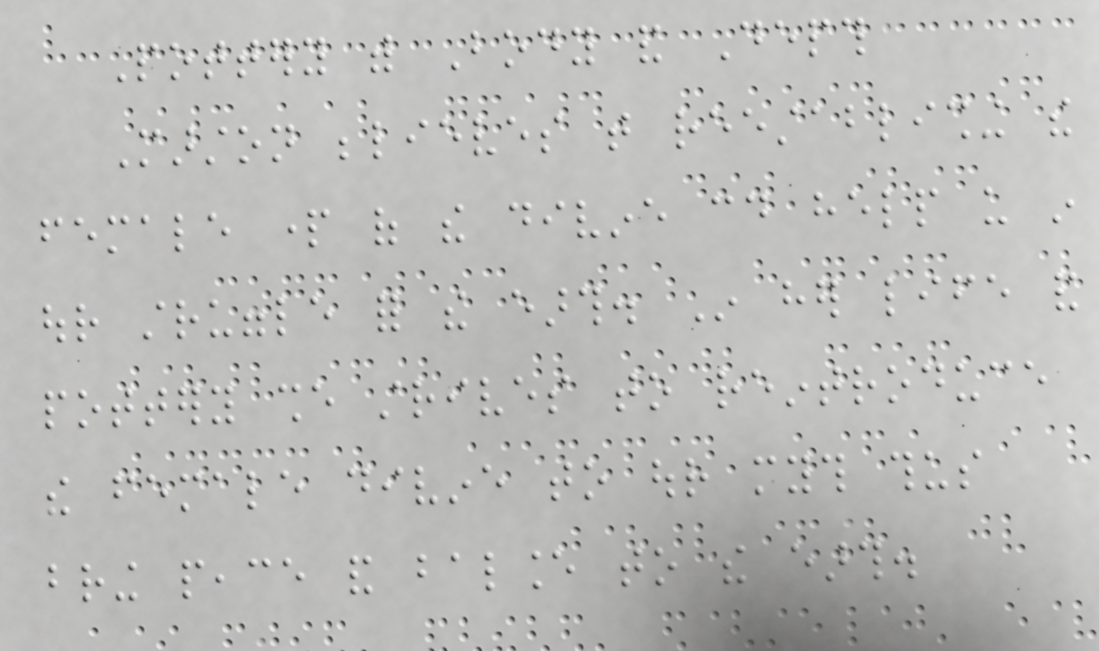Pottery with Body and Depth
Marston believes that reestablishing the
female part of the divine could help us in
our struggle for the earth. In her life and
pottery she strives to reintroduce
the female divine to our myth thus
bring peace and balance to the earth.
